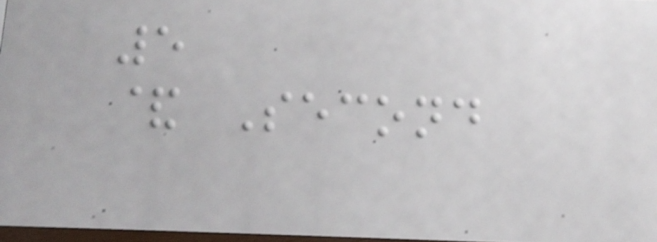5
& Second
